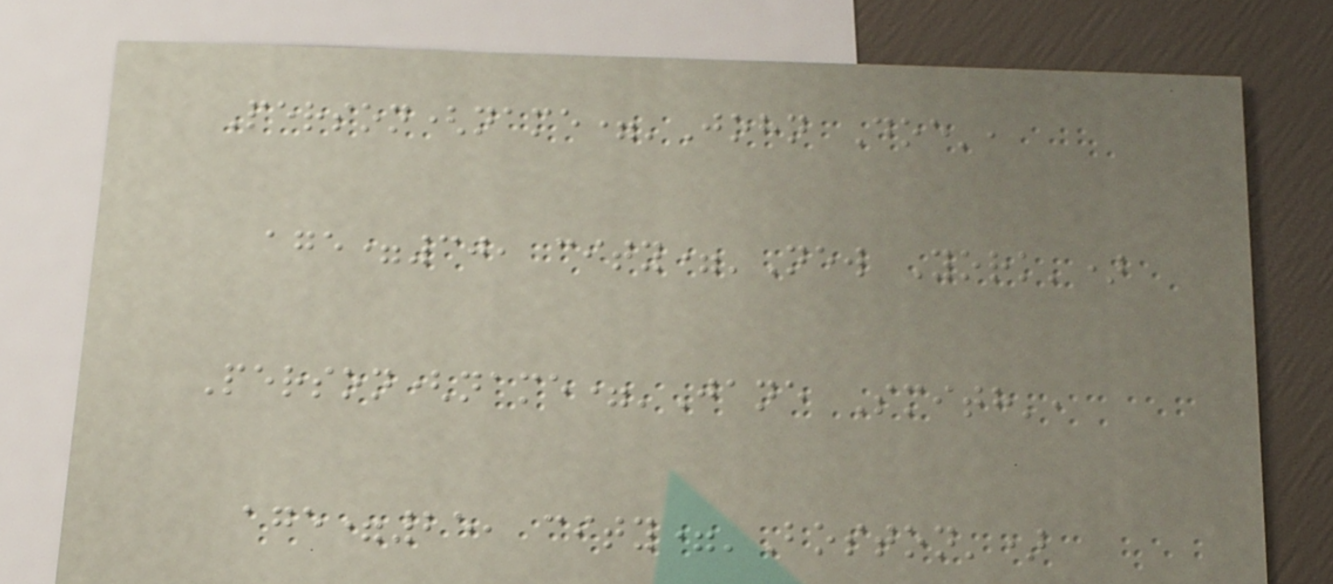Person(name='John Doe',
age=30, city='New York')
Person(name='Jane Smith',
age=25, city='Boston')
